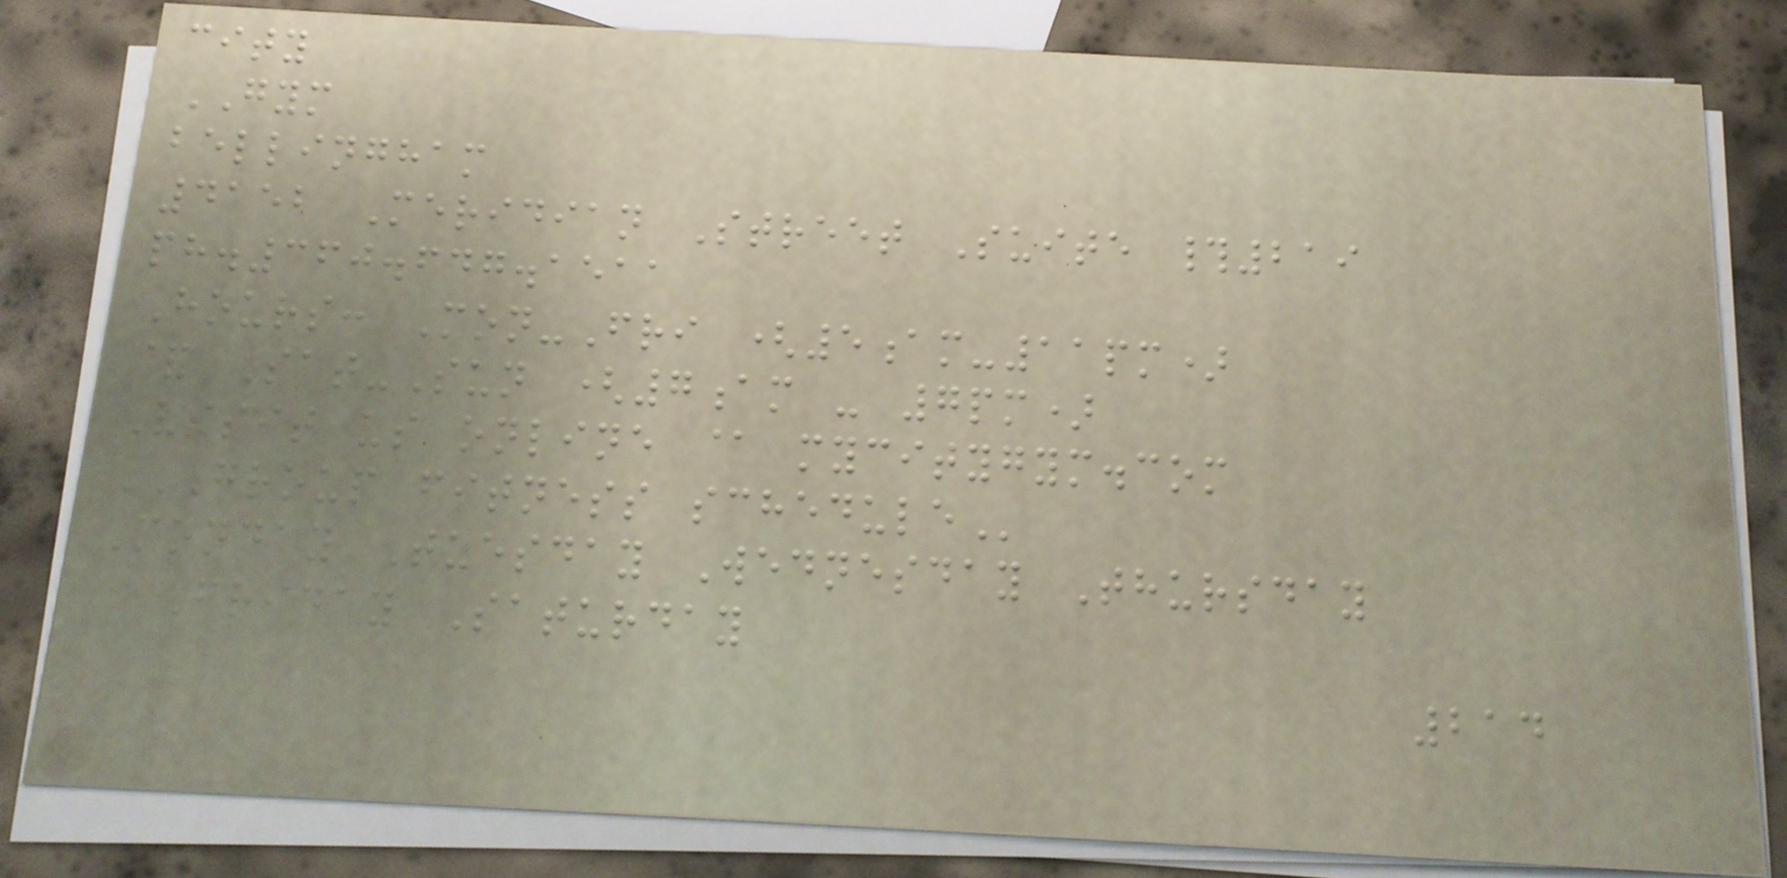city
GYM
bellingham
4152 Meridian Street Suite #219
ph.360.647.1511
Hours: Mon-Fri (5am-11pm)
& Sat-Sun (7am - 7pm)
Visit us online @ mycitygym.com
GROUP FITNESS SCHEDULE
Monday Tuesday Wednesday Thursday
Friday Saturday
214
